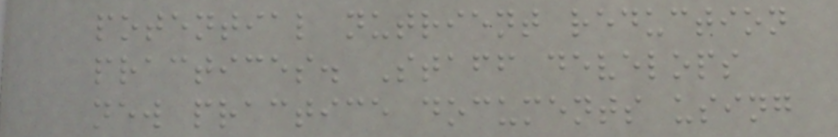potential nutrient reduction
practices. Staff develops
new practice documents using
